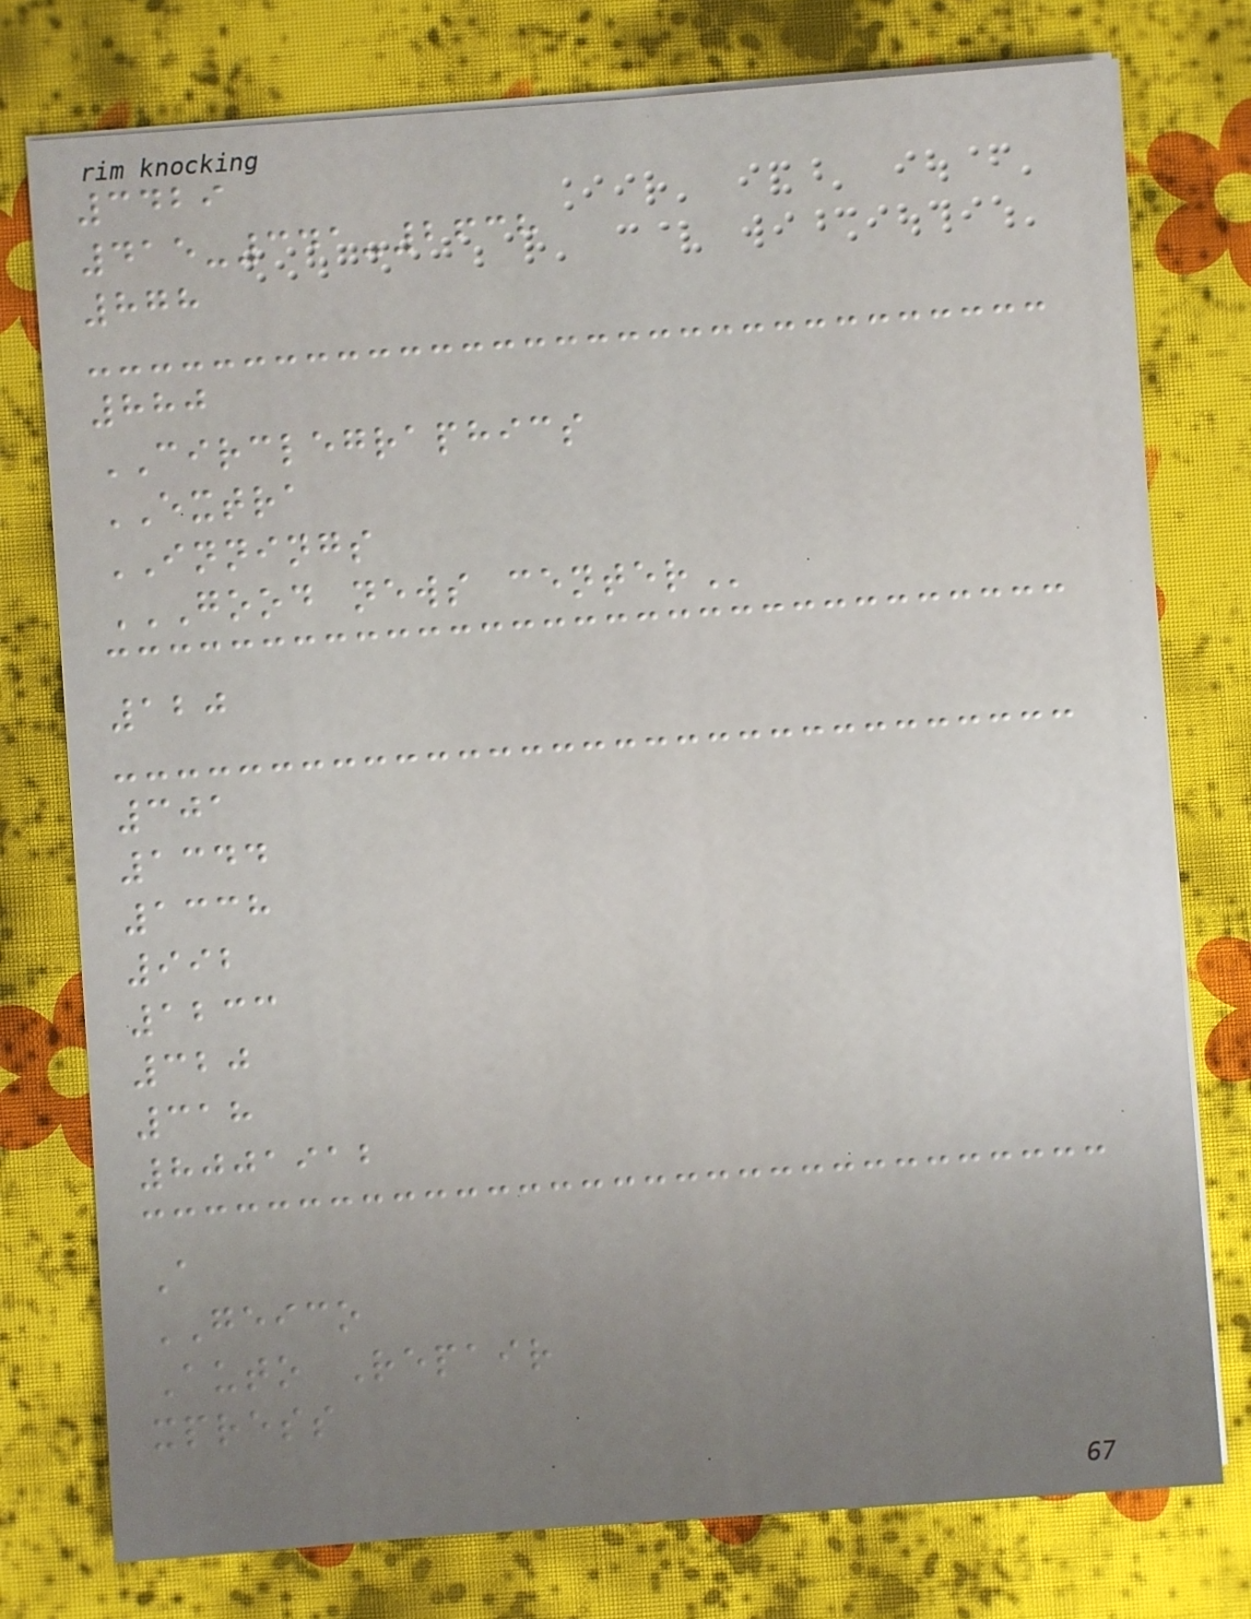3429
415-341-2638
878
880
CIRCLEGRAPHICS
EXTRA
INNINGS
GOOD NEWS CENTER
120
301
1344
1338
992
1233
320
318
8001912
A
GEICO
Auto Repair
xpress
